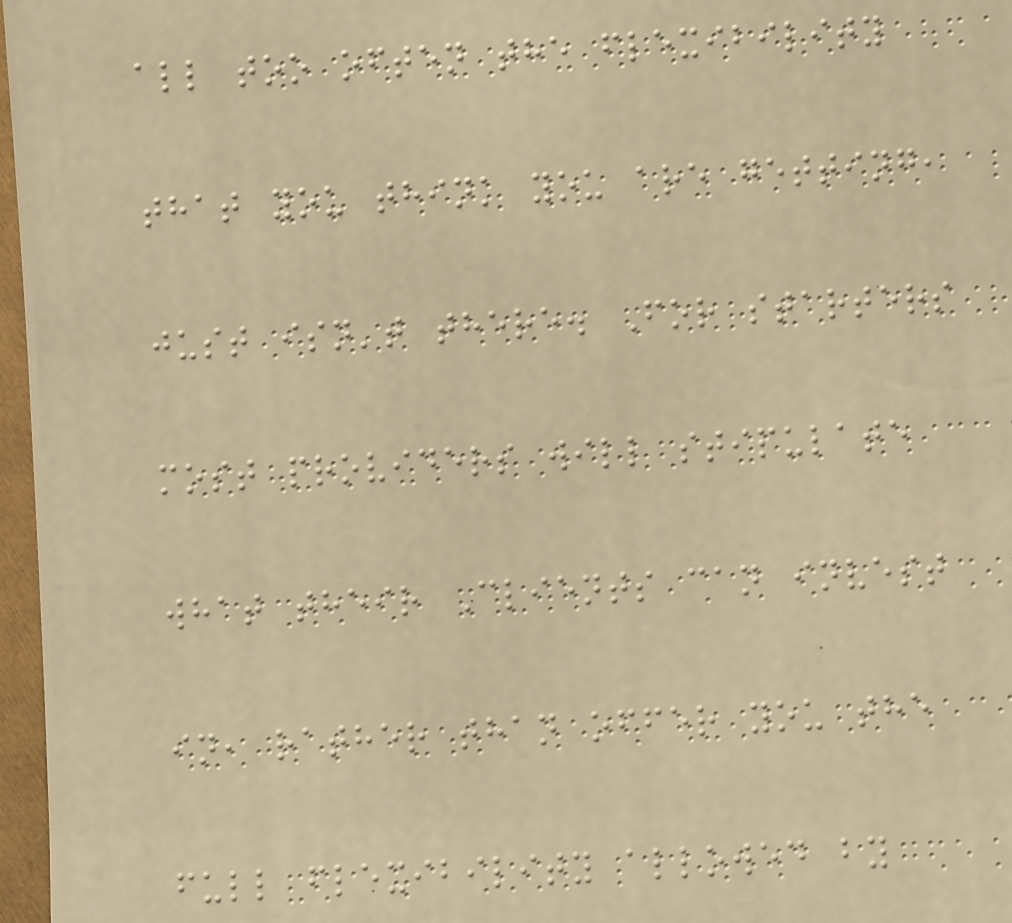all too often the flexibility
that you think you are getting,
just isn't there. For starters
most providers will stipulate
what their Clients can invest
in, rather than offer you the
full flexibility allowed by
